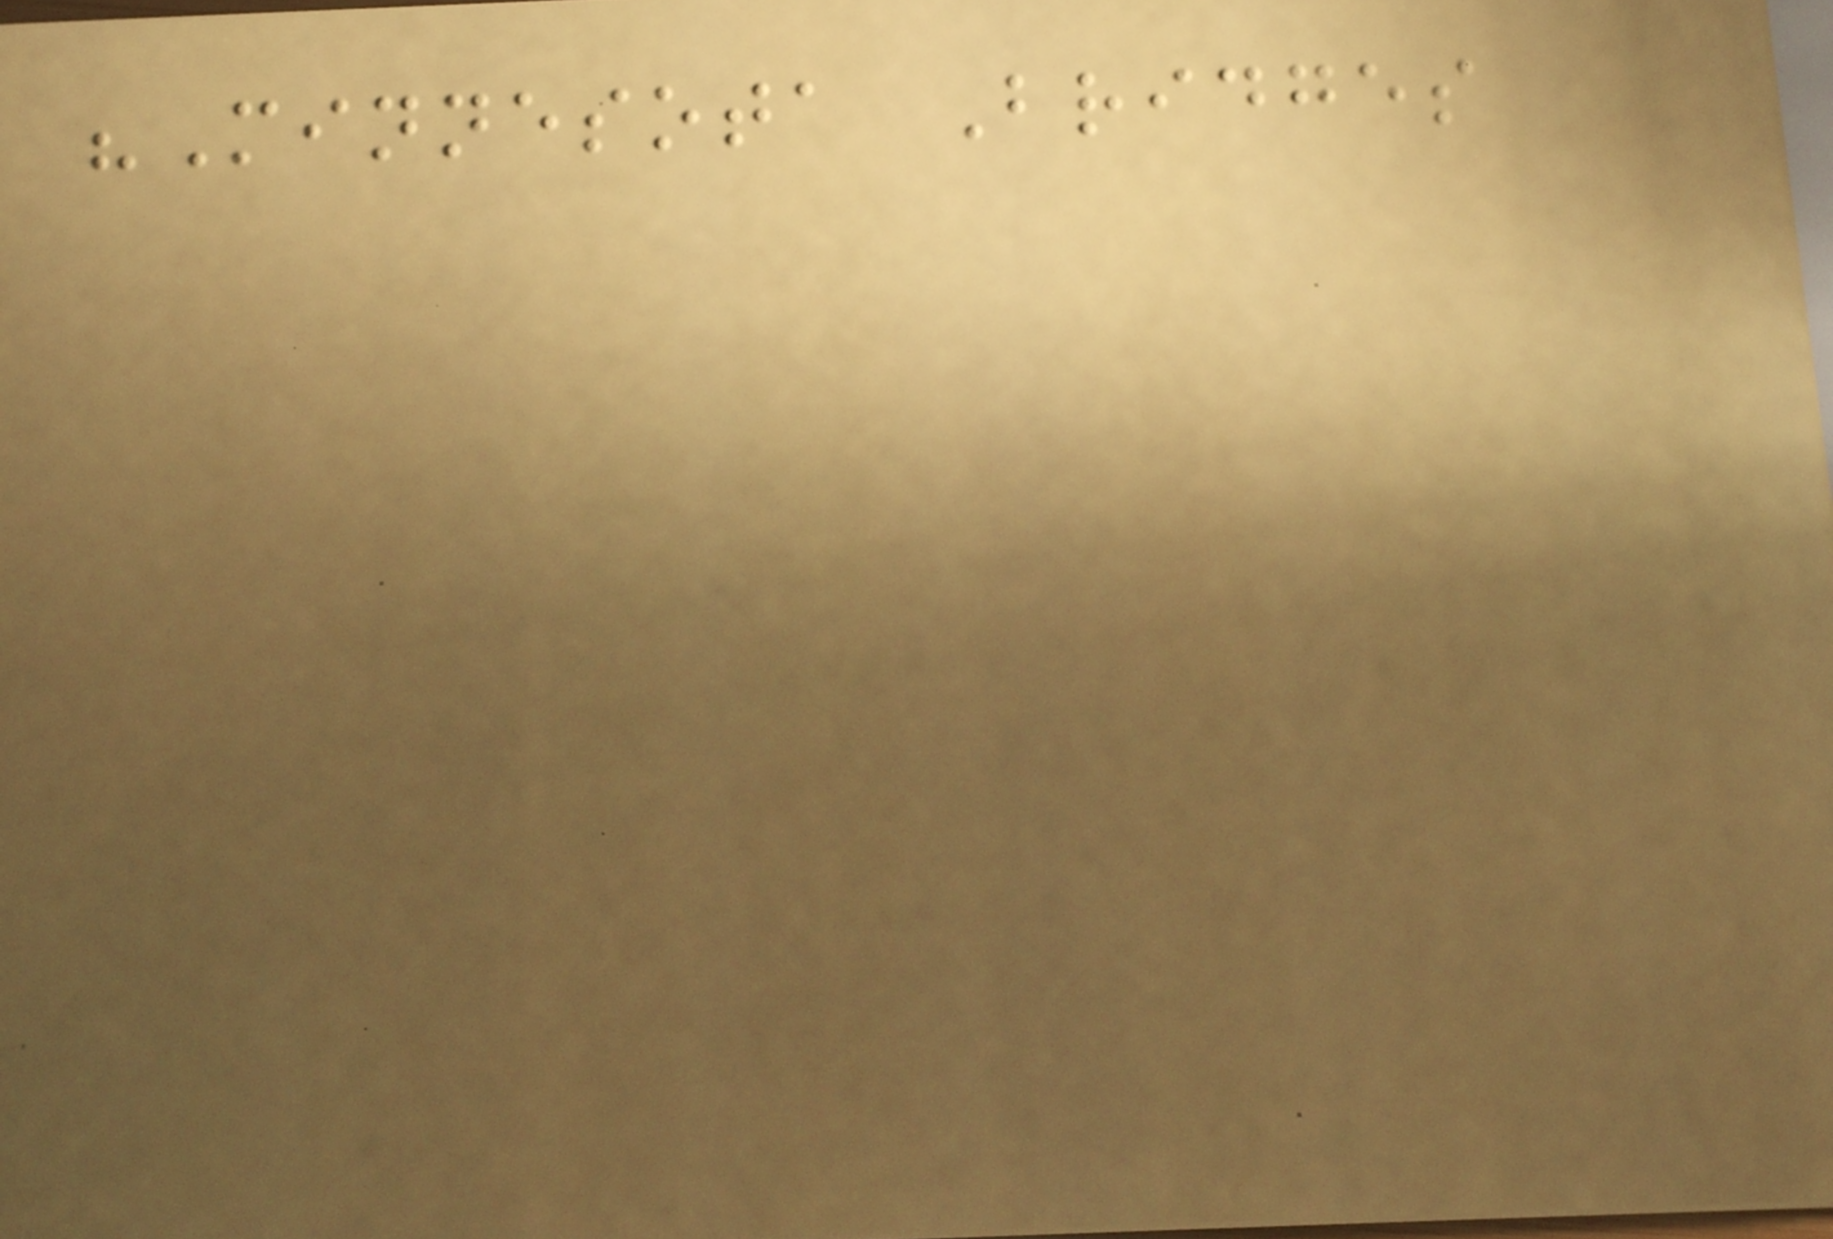"Minnesota Bridges
